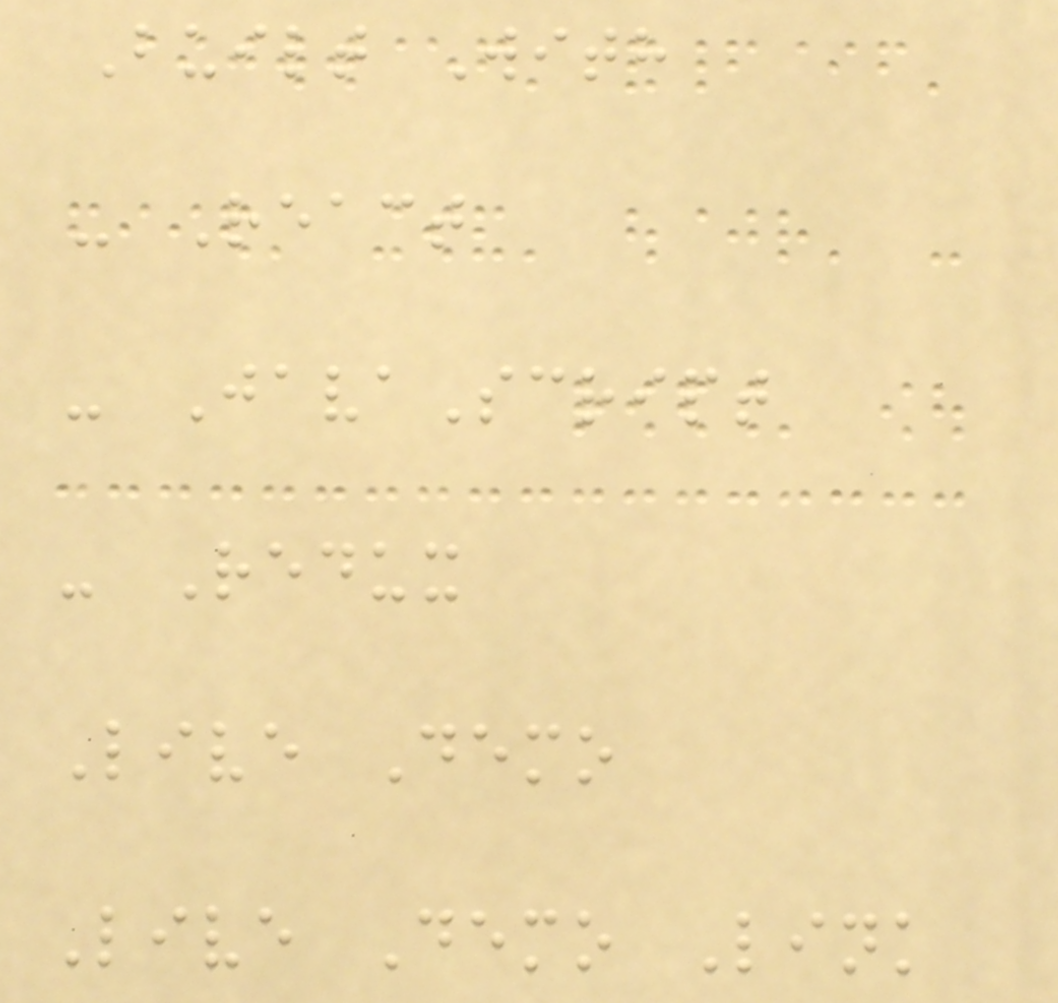Built With
- React
- JavaScript
- Redux
Live Demo
Live Demo Link
